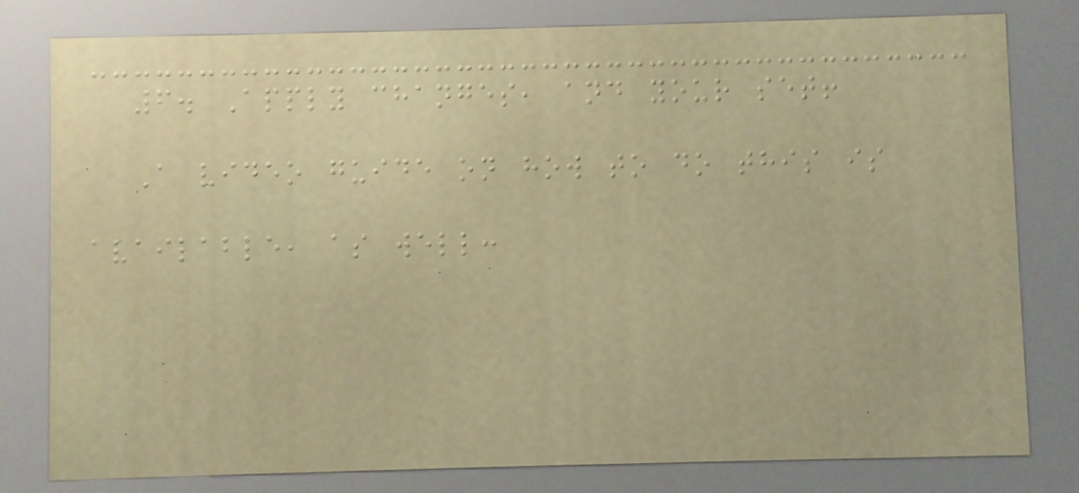6. Apply changes, and your set!
A video guide on how to do this is
available, as well:
